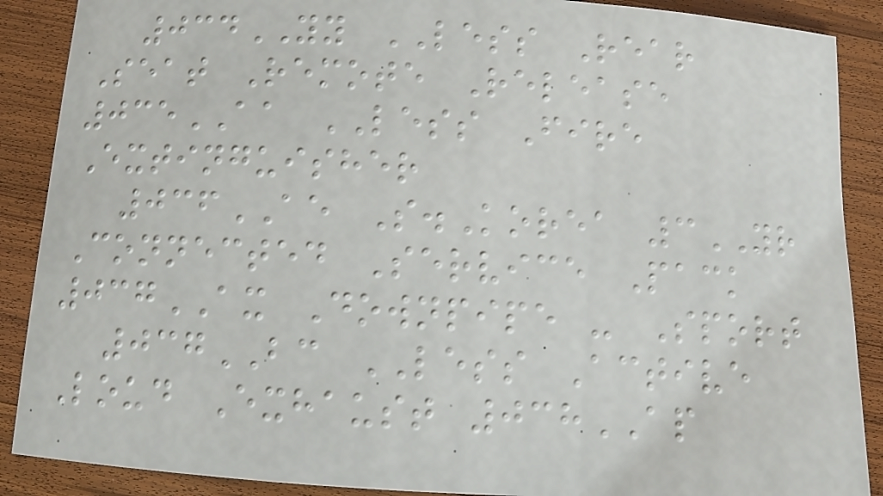034YY LESS Rear
Seat Remote Release
035AA LESS Fire
Extinguisher
036AE S.Korea 3YR
Connected Service Pack
037AX Downpipe - Sport
037BC LESS Active
Loud Exhaust 038AP
